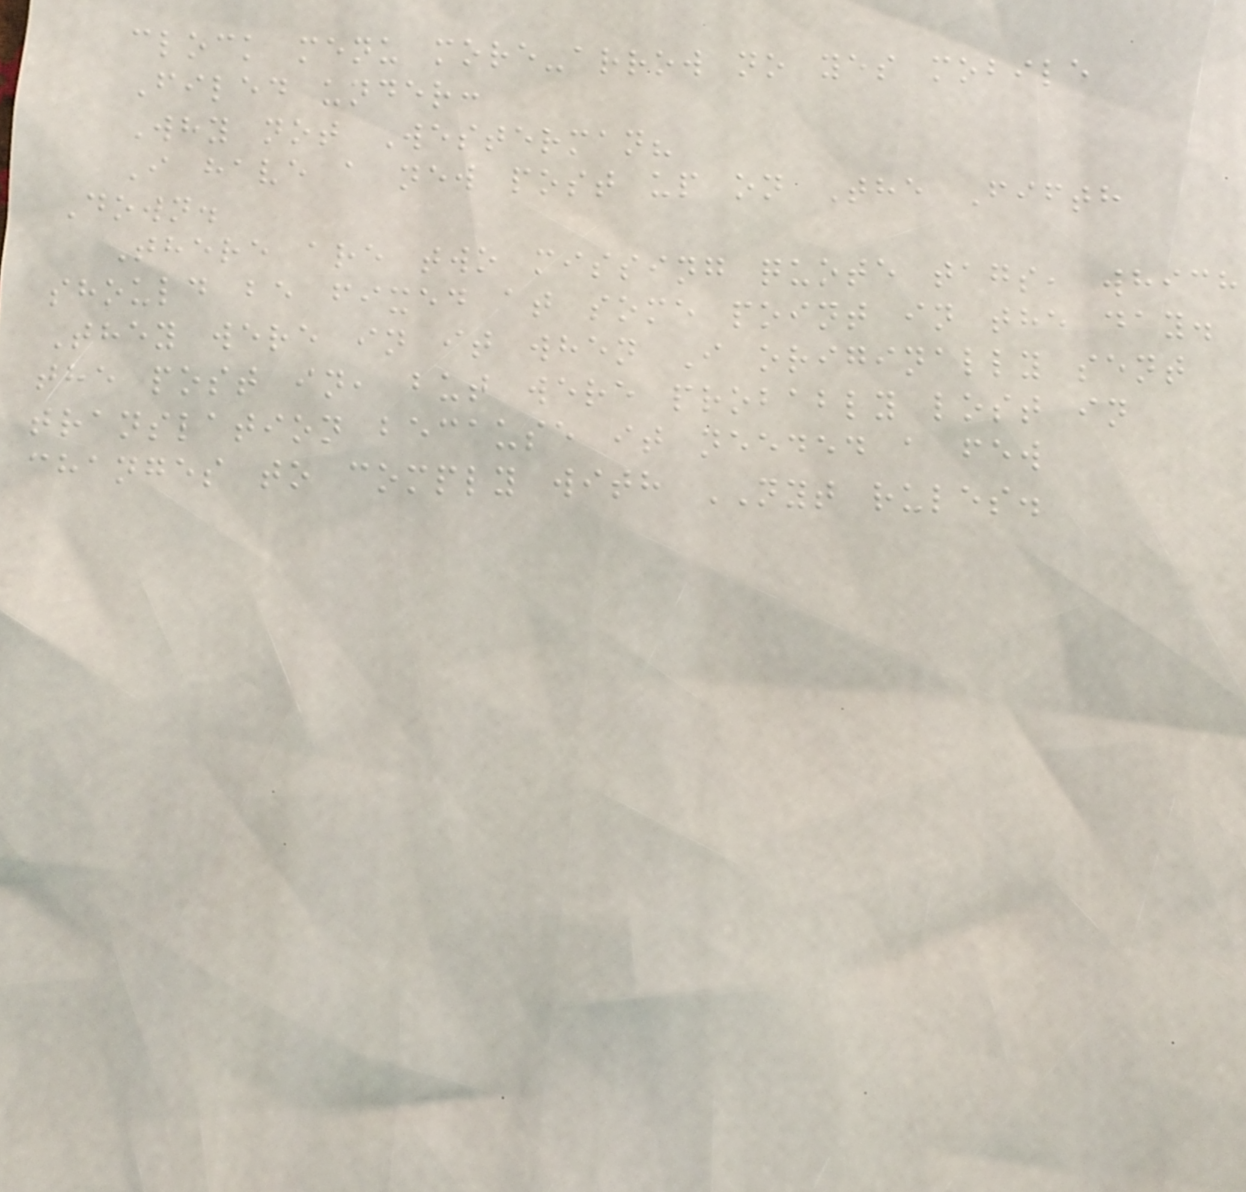clock menu more-arrow no yes mobile
Filed under:
Why not Westerman?
I have a new post up on The Fifth
Down.
There are two missing quote tags, which
should be fixed at some point in the day.
They were in it when I originally sent
the post in, but were probably lost in
translation because it needed a few
changes to comply with NYT rules.
